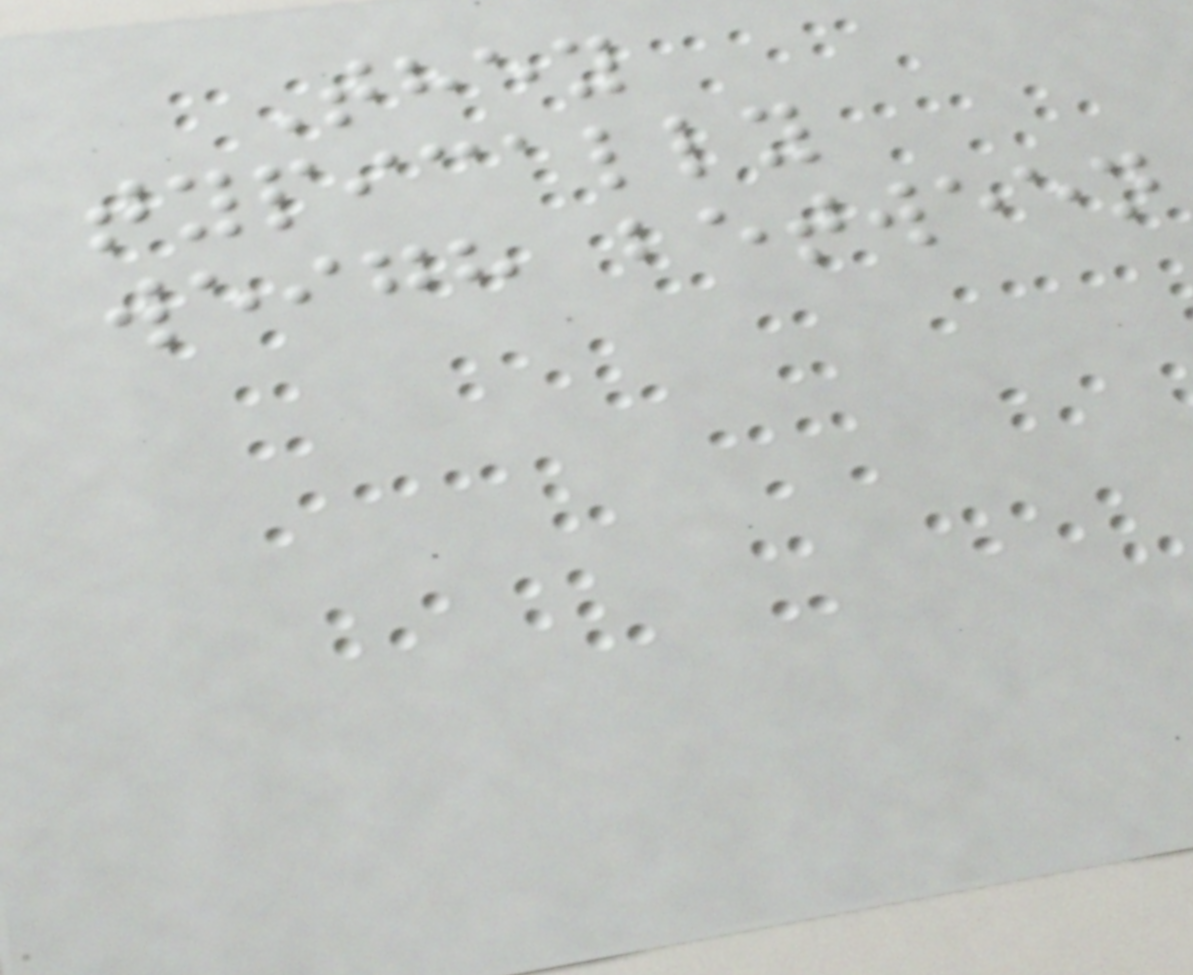They
typically
weigh between
